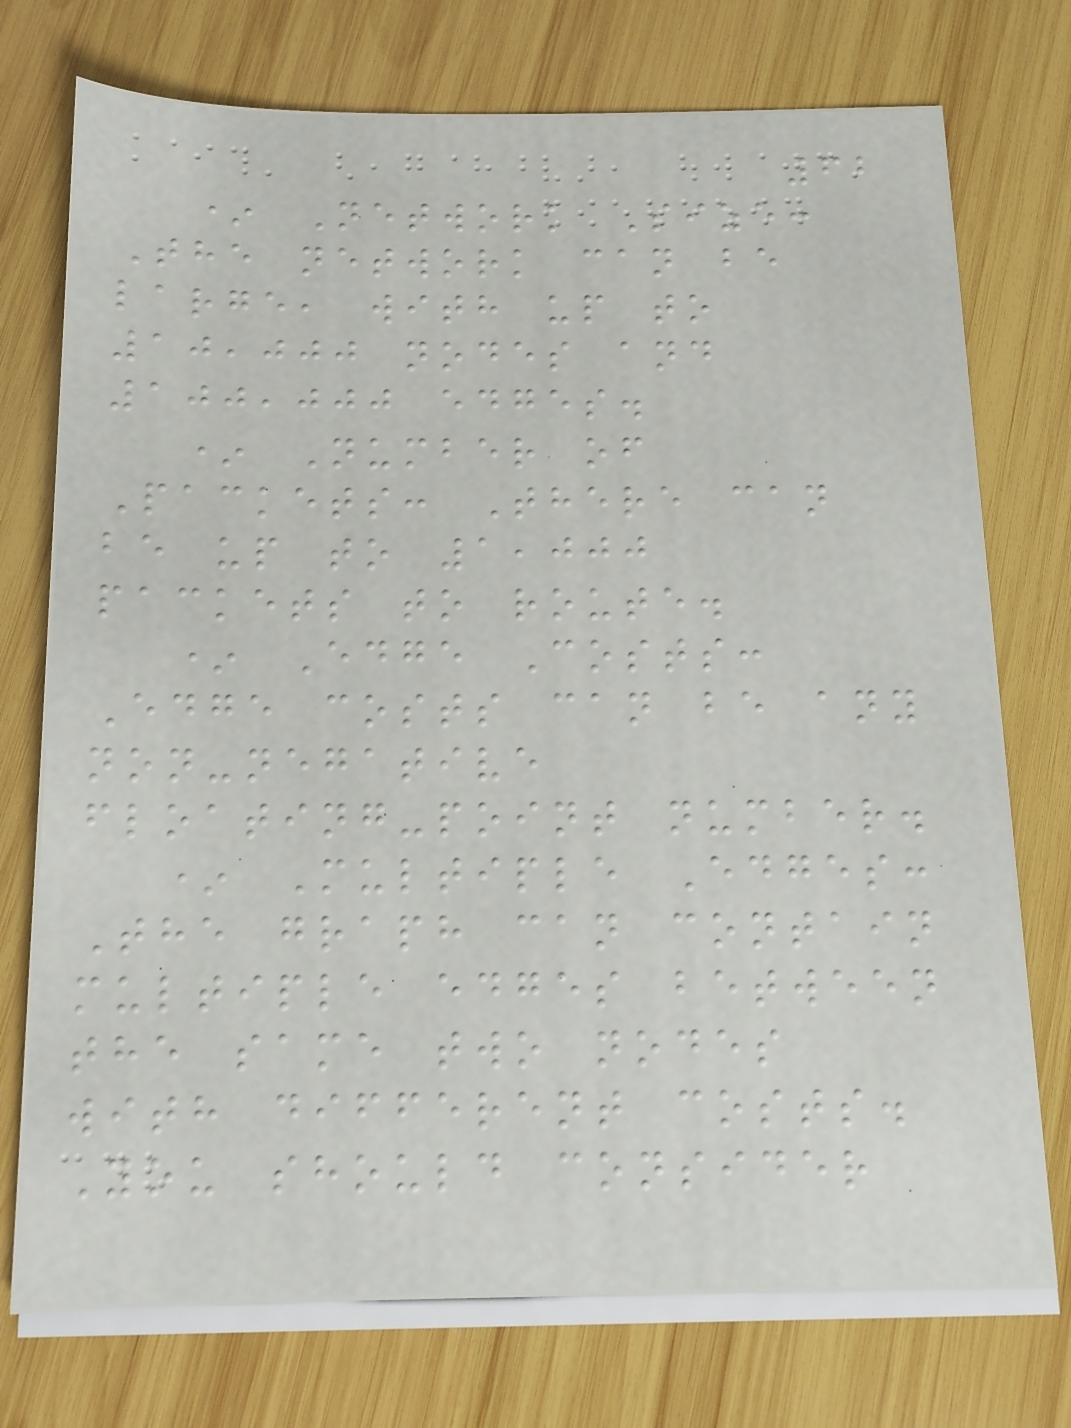62
* Network Size:
The network can be
large, with up to
10,000 nodes and
100,000 edges.
* Number of
Packets: There can
be up to 1,000
packets to route.
* Edge Costs:
Edge costs can be any
non-negative
floating-point number.
* Multiple Edges:
The graph can contain
multiple edges between
the same two nodes
with different costs.
You should consider
